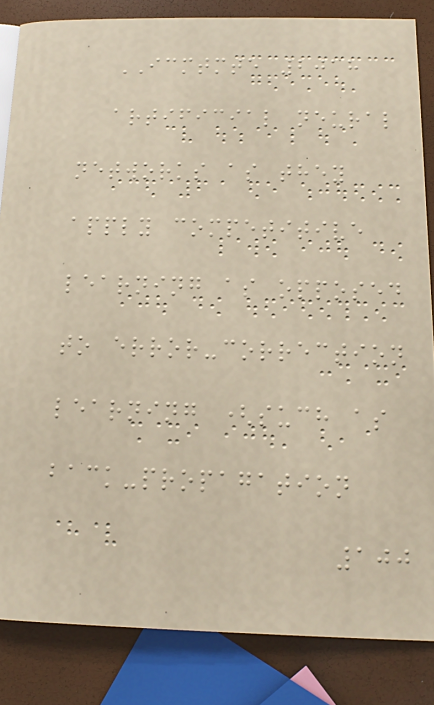ICMTMTE 2018
artificial neural
networks as they
apply competitive
learning as opposed
to error-correction
learning (such as
back-propagation
100
